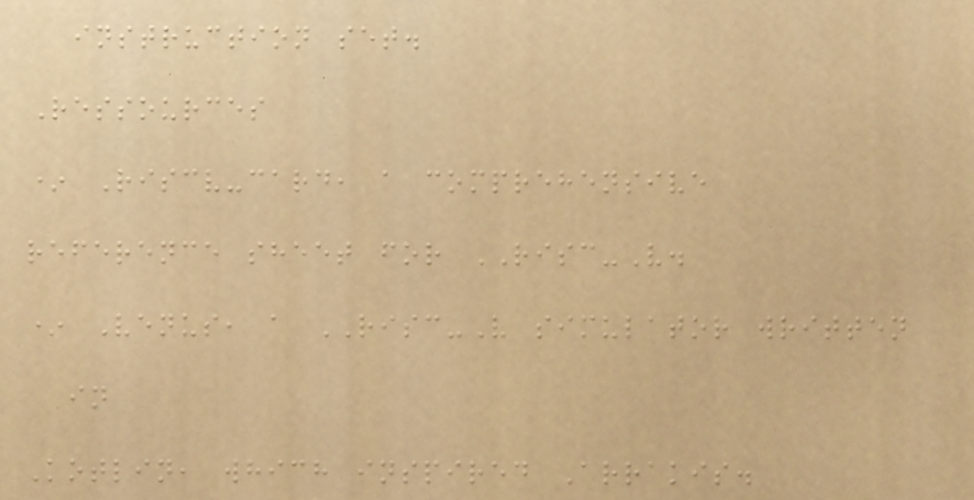instruction set.
Ressources
* Riscv-card, a comprehensive
reference sheet for RISC-V.
* Venus, a RISC-V simulator written
in
Kotlin, which inspired Arrakis.
